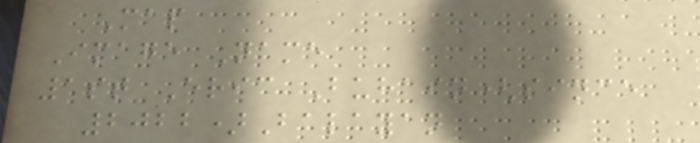Map
Image Name
1st Eric Buhain(since
2022)Balayan
